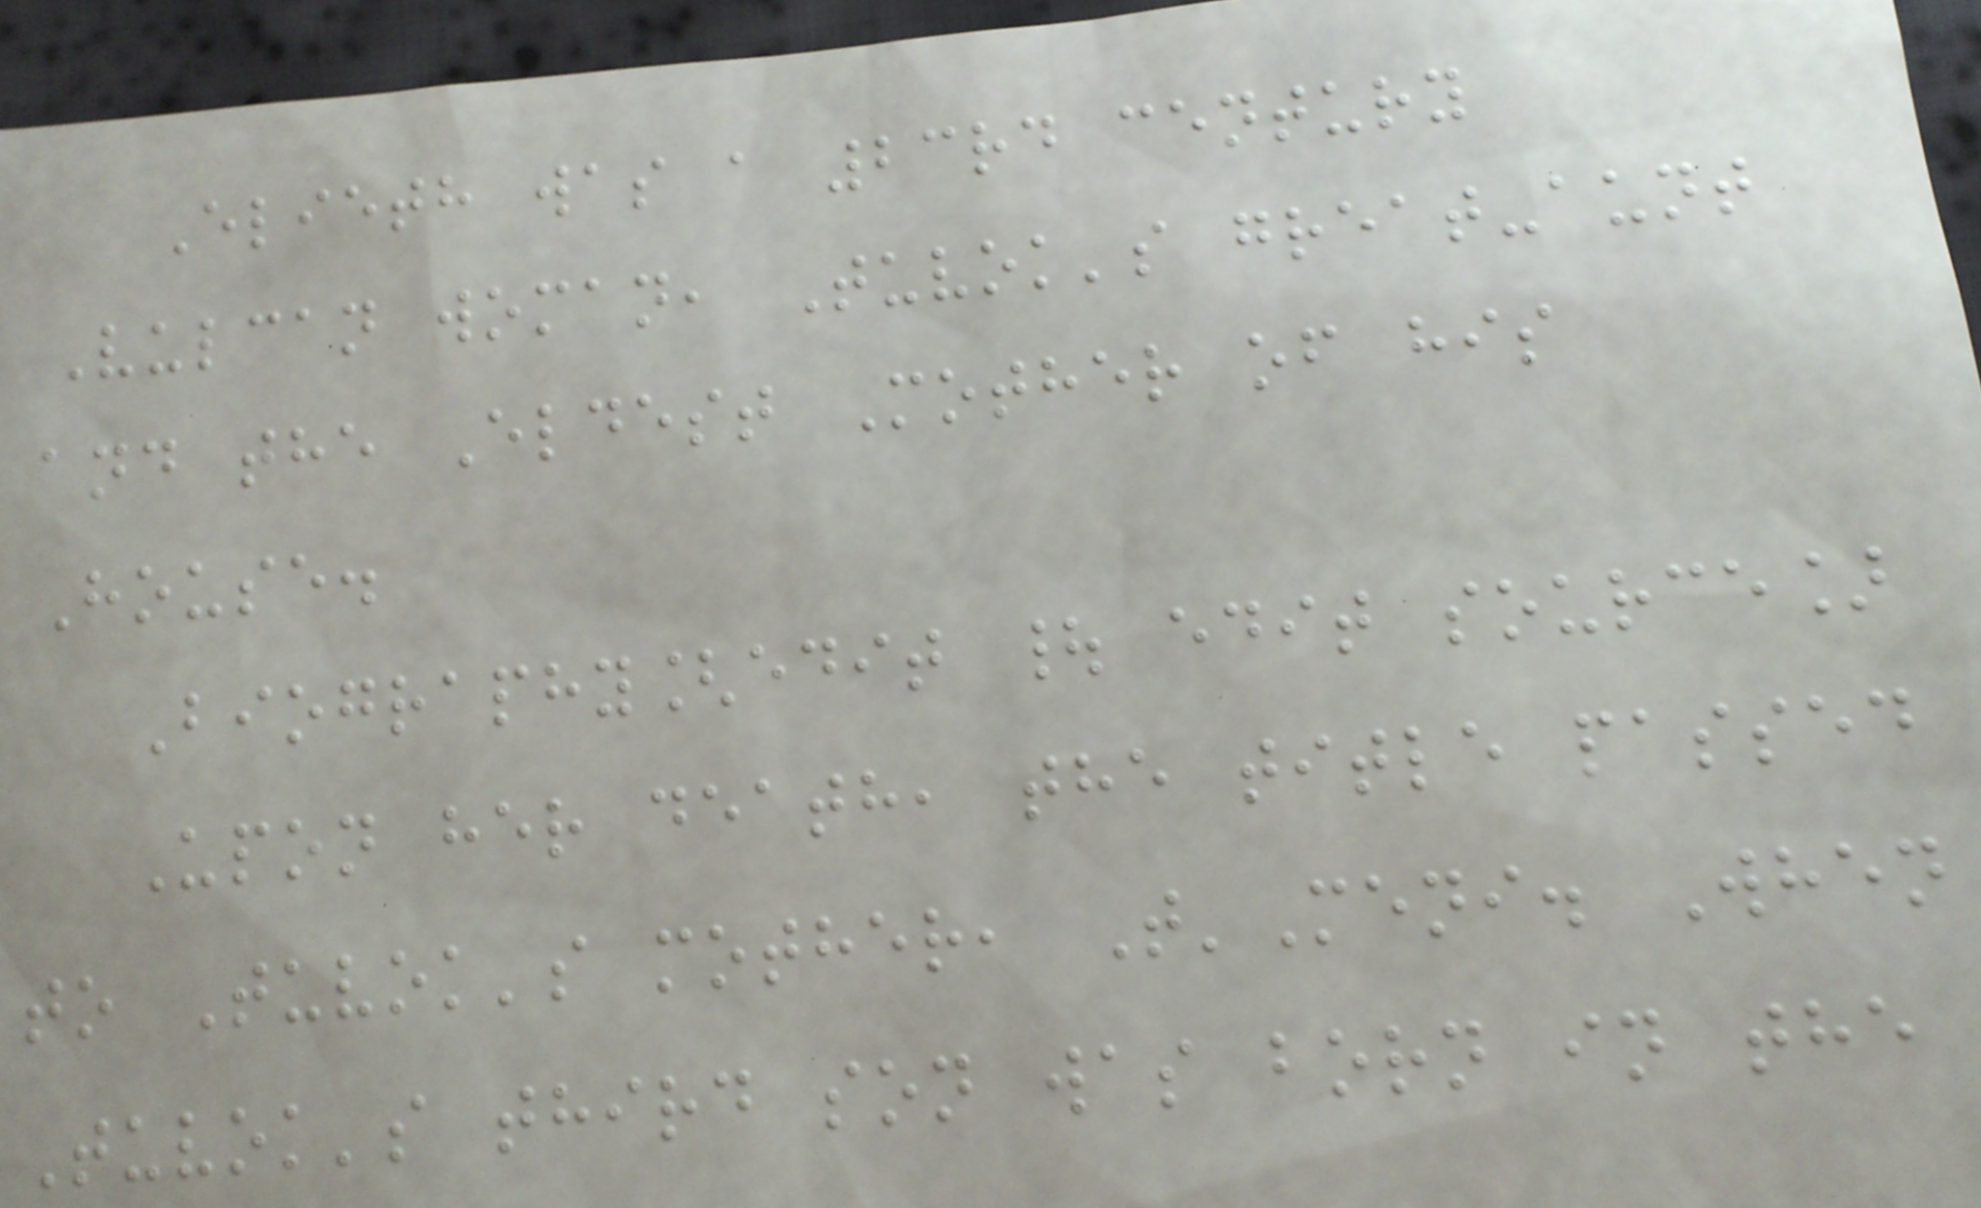Elieth was a 23rd century
Vulcan woman, Tuvok's great-aunt
and the Eldest Mother of his
House.
Biography[edit | edit source]
Upon her death, the title passed
to Tuvok's mother, T'Meni. When
Tuvok's third son was born in the
